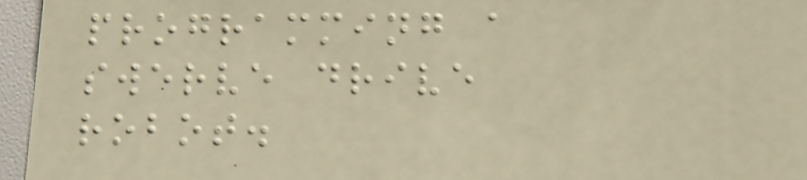programming a
swerve drive
robot.
